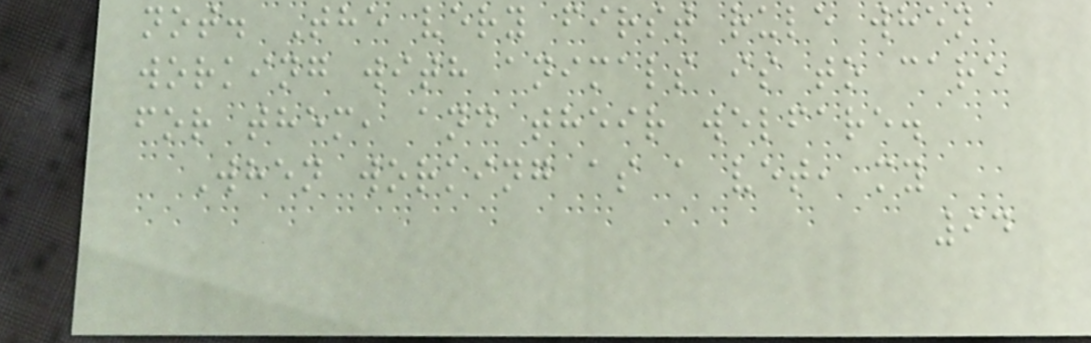not. The very first rule when
working with animals is to care
for them, and their welfare.
When working as a vet, my
94
